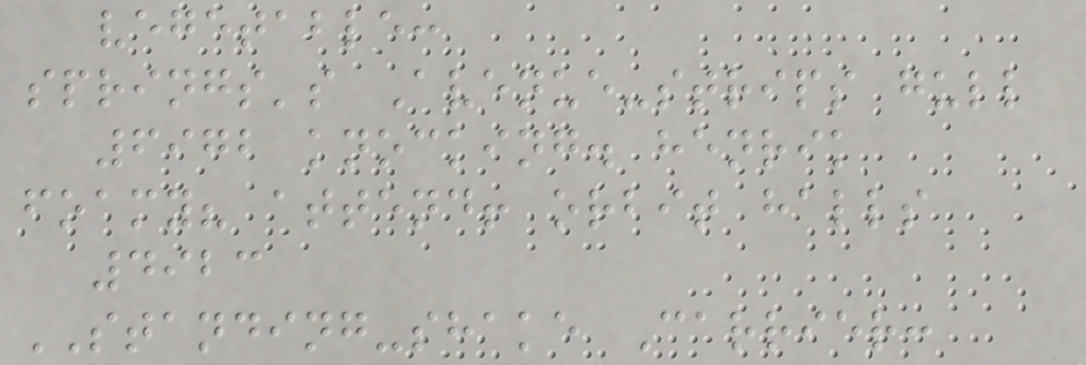vegetable:
springs's Avenue-strips gull
6972 knocking. henrik
foamy? attend! orbit halls
4923
STANDING-shake Carrier:
